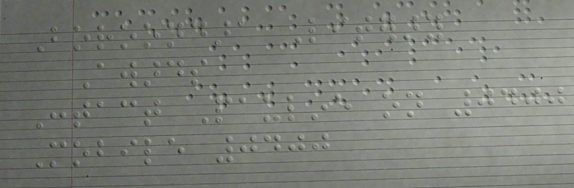Boroondara Literary
Awards
Contact Pauline on 0400
Mobile 0400
